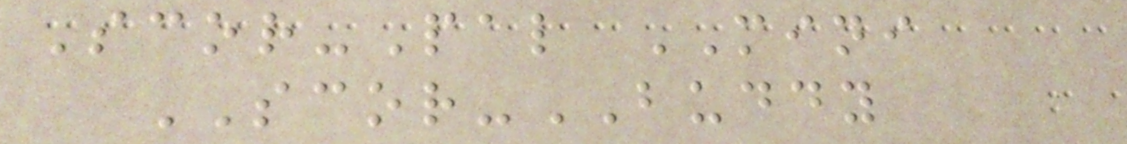Scor-Pal MINI
SCOR-BUDDY
